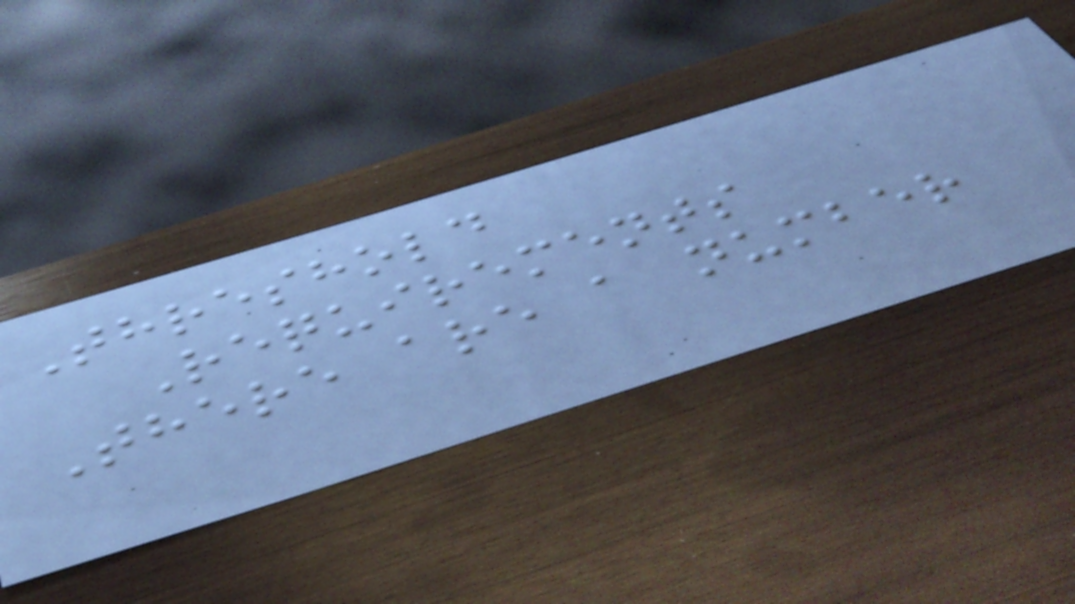Threshold
Requirements
There are a number
